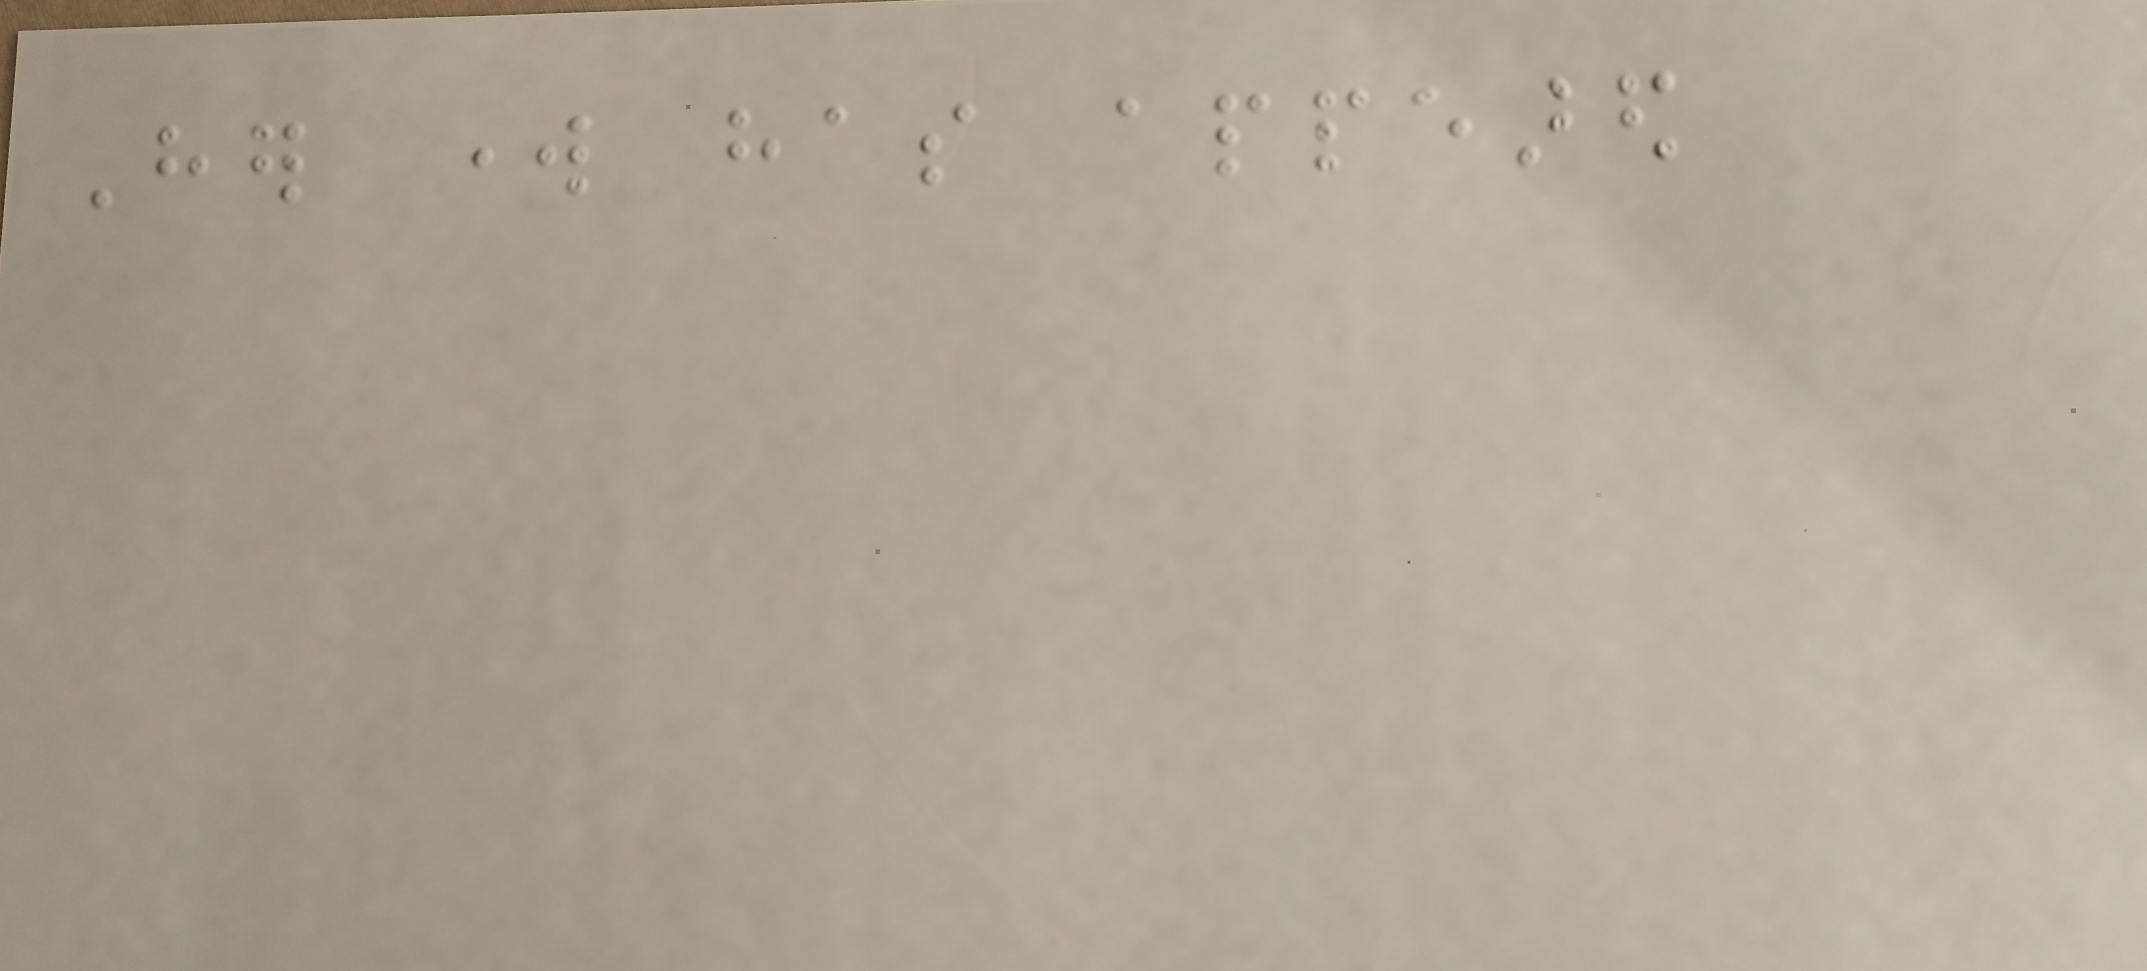Her work has appeared
